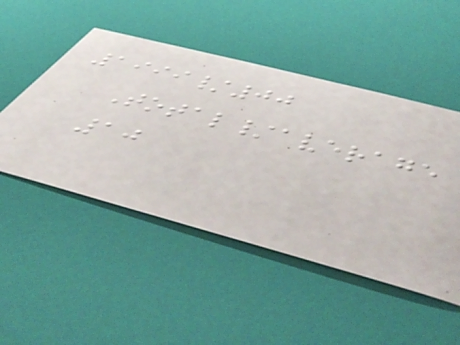1999/00
Total/average
10
